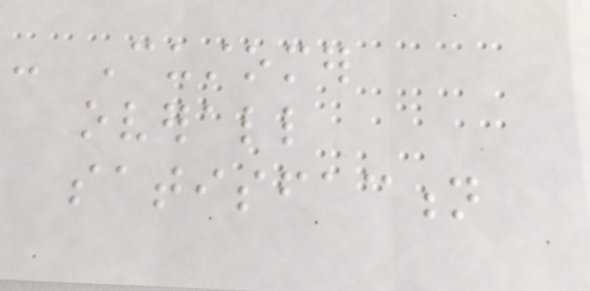- Customer
overall
satisfaction
